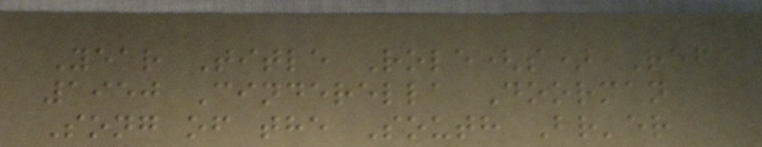Year Title Role(s) Ref
1950 Cinderella Doorman
Song of the South Br'er
